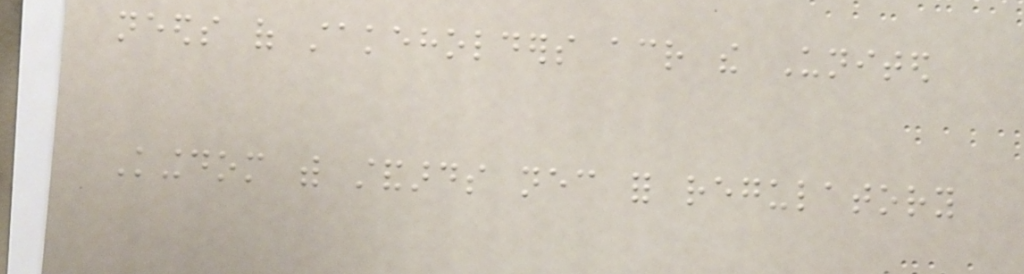needs of stakeholders across the United
Kingdom with standards necessary for regulatory
